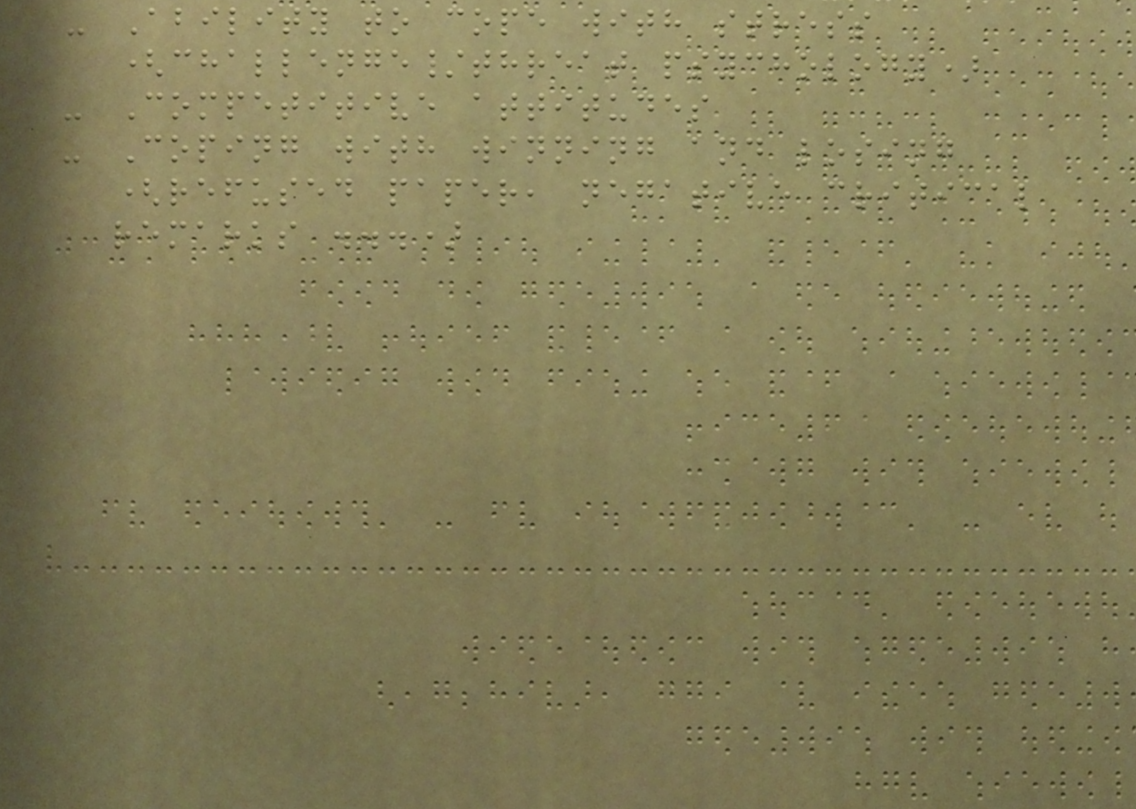- Ability to cope with stress
(challenge/threat psychology)
- Competitive attitudes
- Coping with winning and losing
(refused paper, negative critical
remarks ...)
